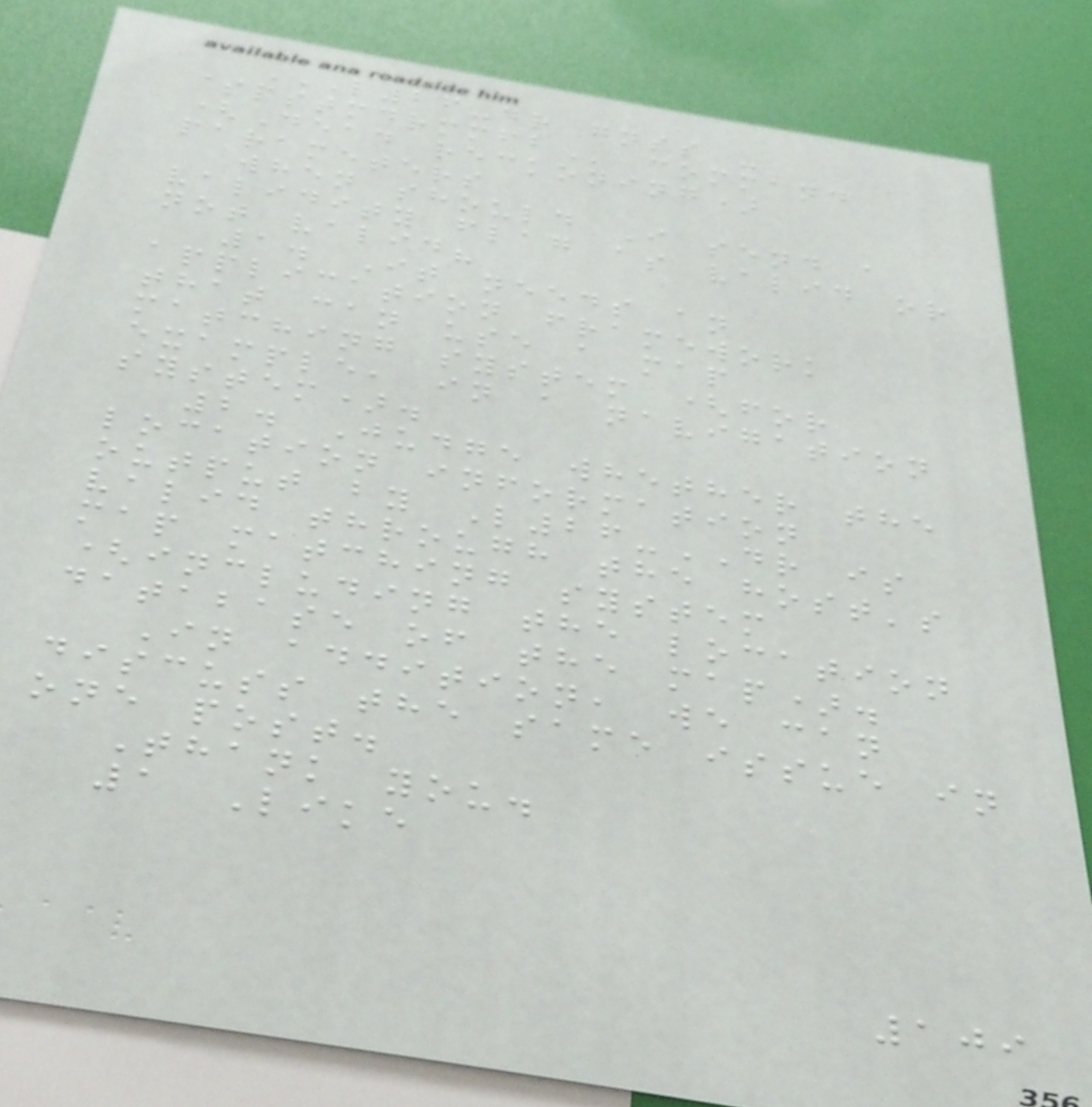L26-DR GNSS -
$PSTMDRMMFB command
(Dead reckoning)
parameters
when should I send a
validity flag as valid or
not valid?
1. It needs an
application framework
that can use a map
matching system (for
example, in a navigation
system).
2. Judge whether the
location information
output by L26-DR is
valid through the host's
map matching system
(including the location
database of the map).
In addition, we can
discuss the same issue in
one post.
Thank you.
1 Like
109
